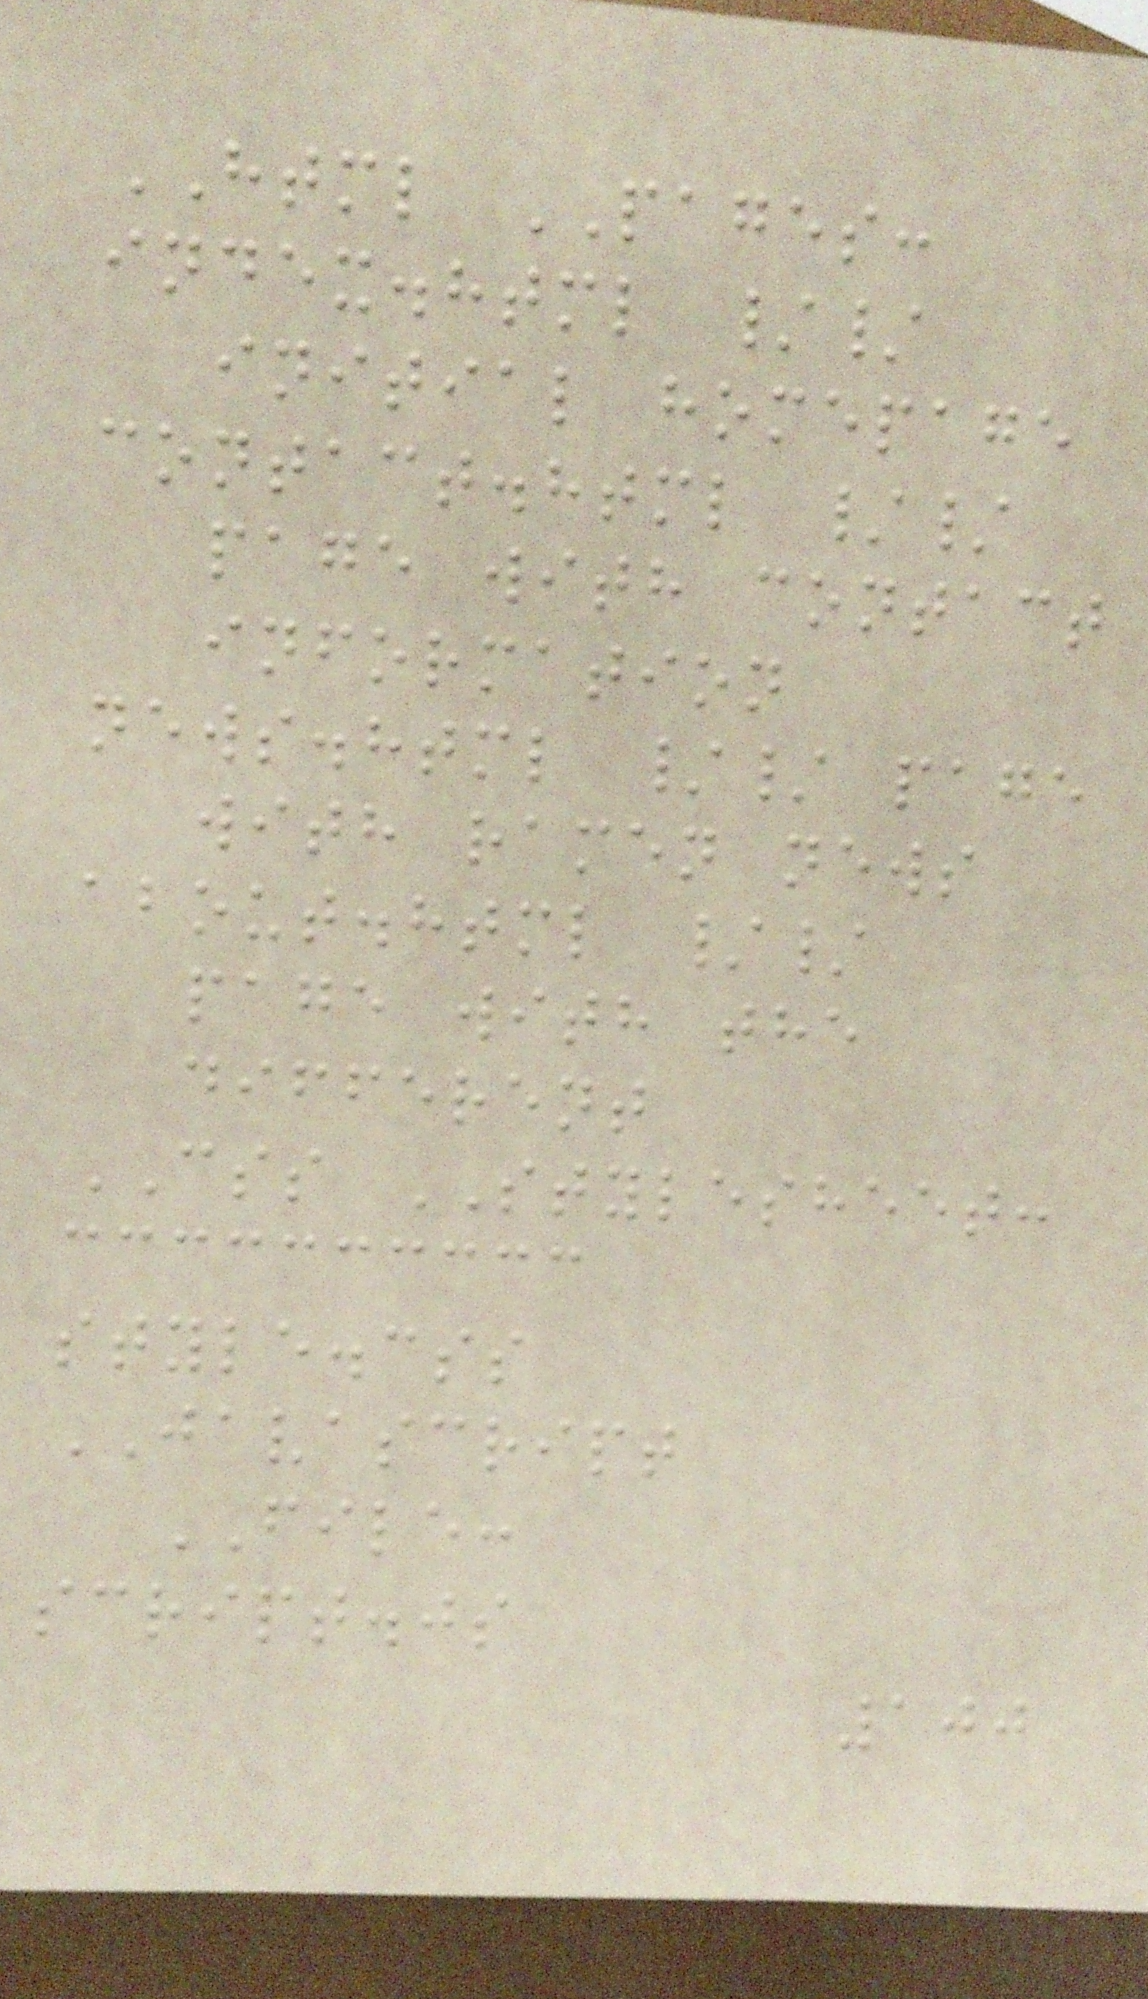HTML PAGES:
index.html //
initial homepage
contact.html //
page with contact
information
news.html // page
with ramen news
about.html //
page with the
different
CSS STYLESHEET:
style.css
JAVASCRIPT
FILE:
script.js
100
